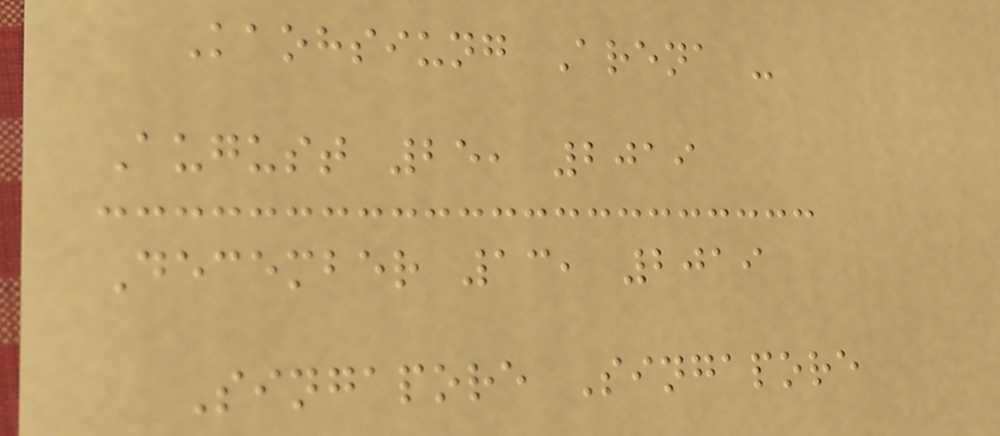Kaohsiung Arena -
August 25, 2019
December 13, 2019
Singapore Singapore
